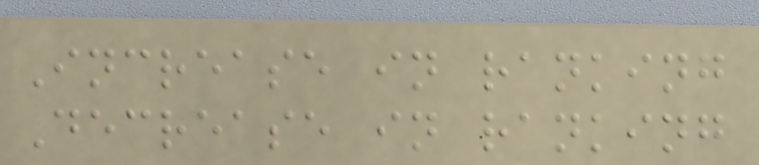Increase in ranking
Decrease in ranking
